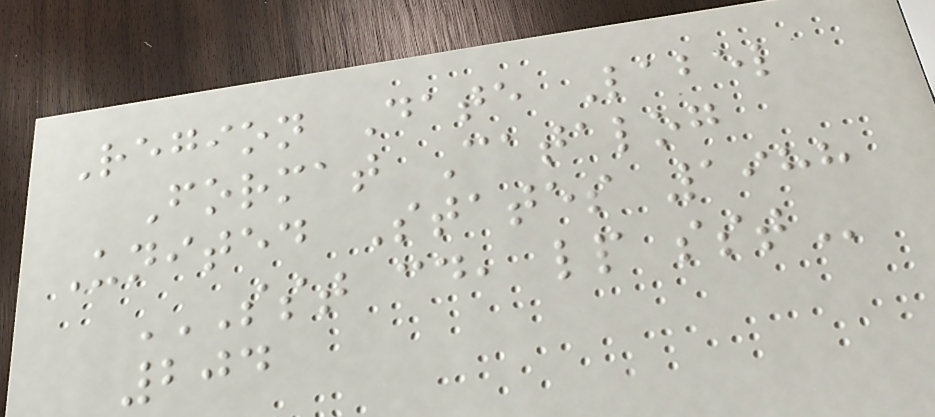Region Date Label
Format Catalog
United States 1988
SST CD, LP SST
204
